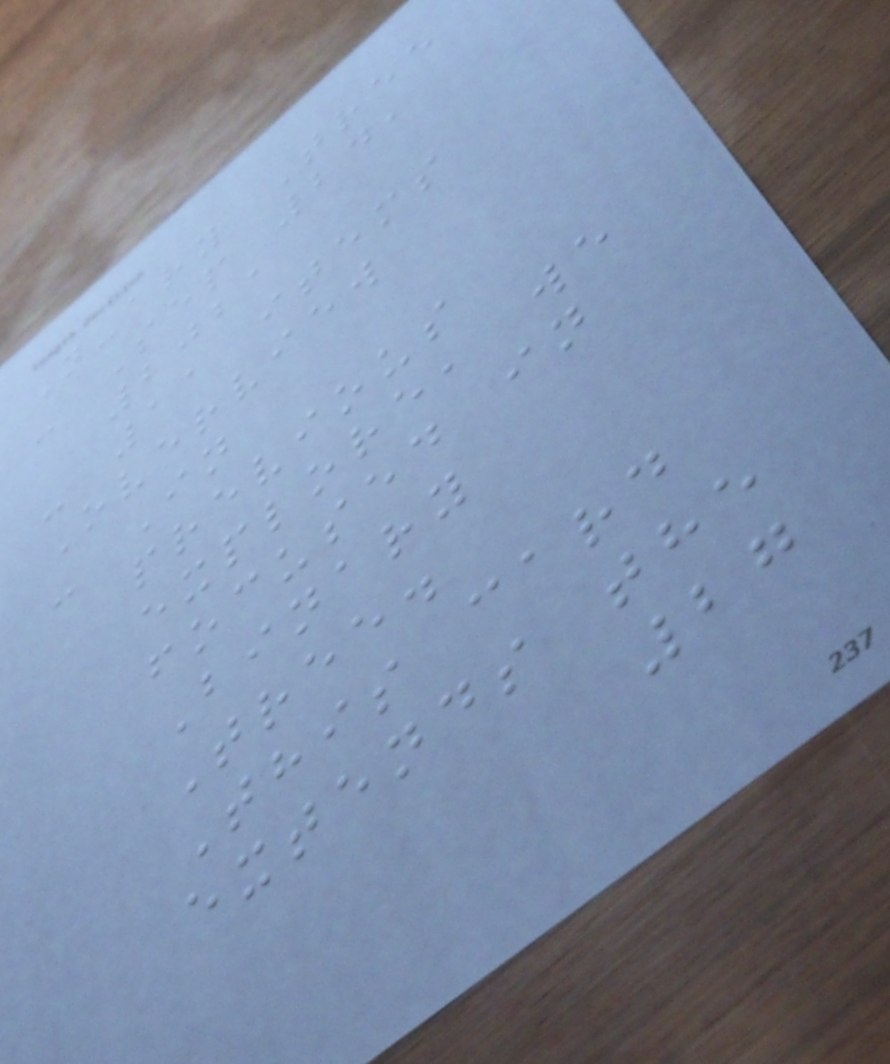N-ary Tree
- Sep 24,
2021
- 11 items
Overview
- In
previous
explore, we
focused in
Binary
Tree.
This card
extends the
27
